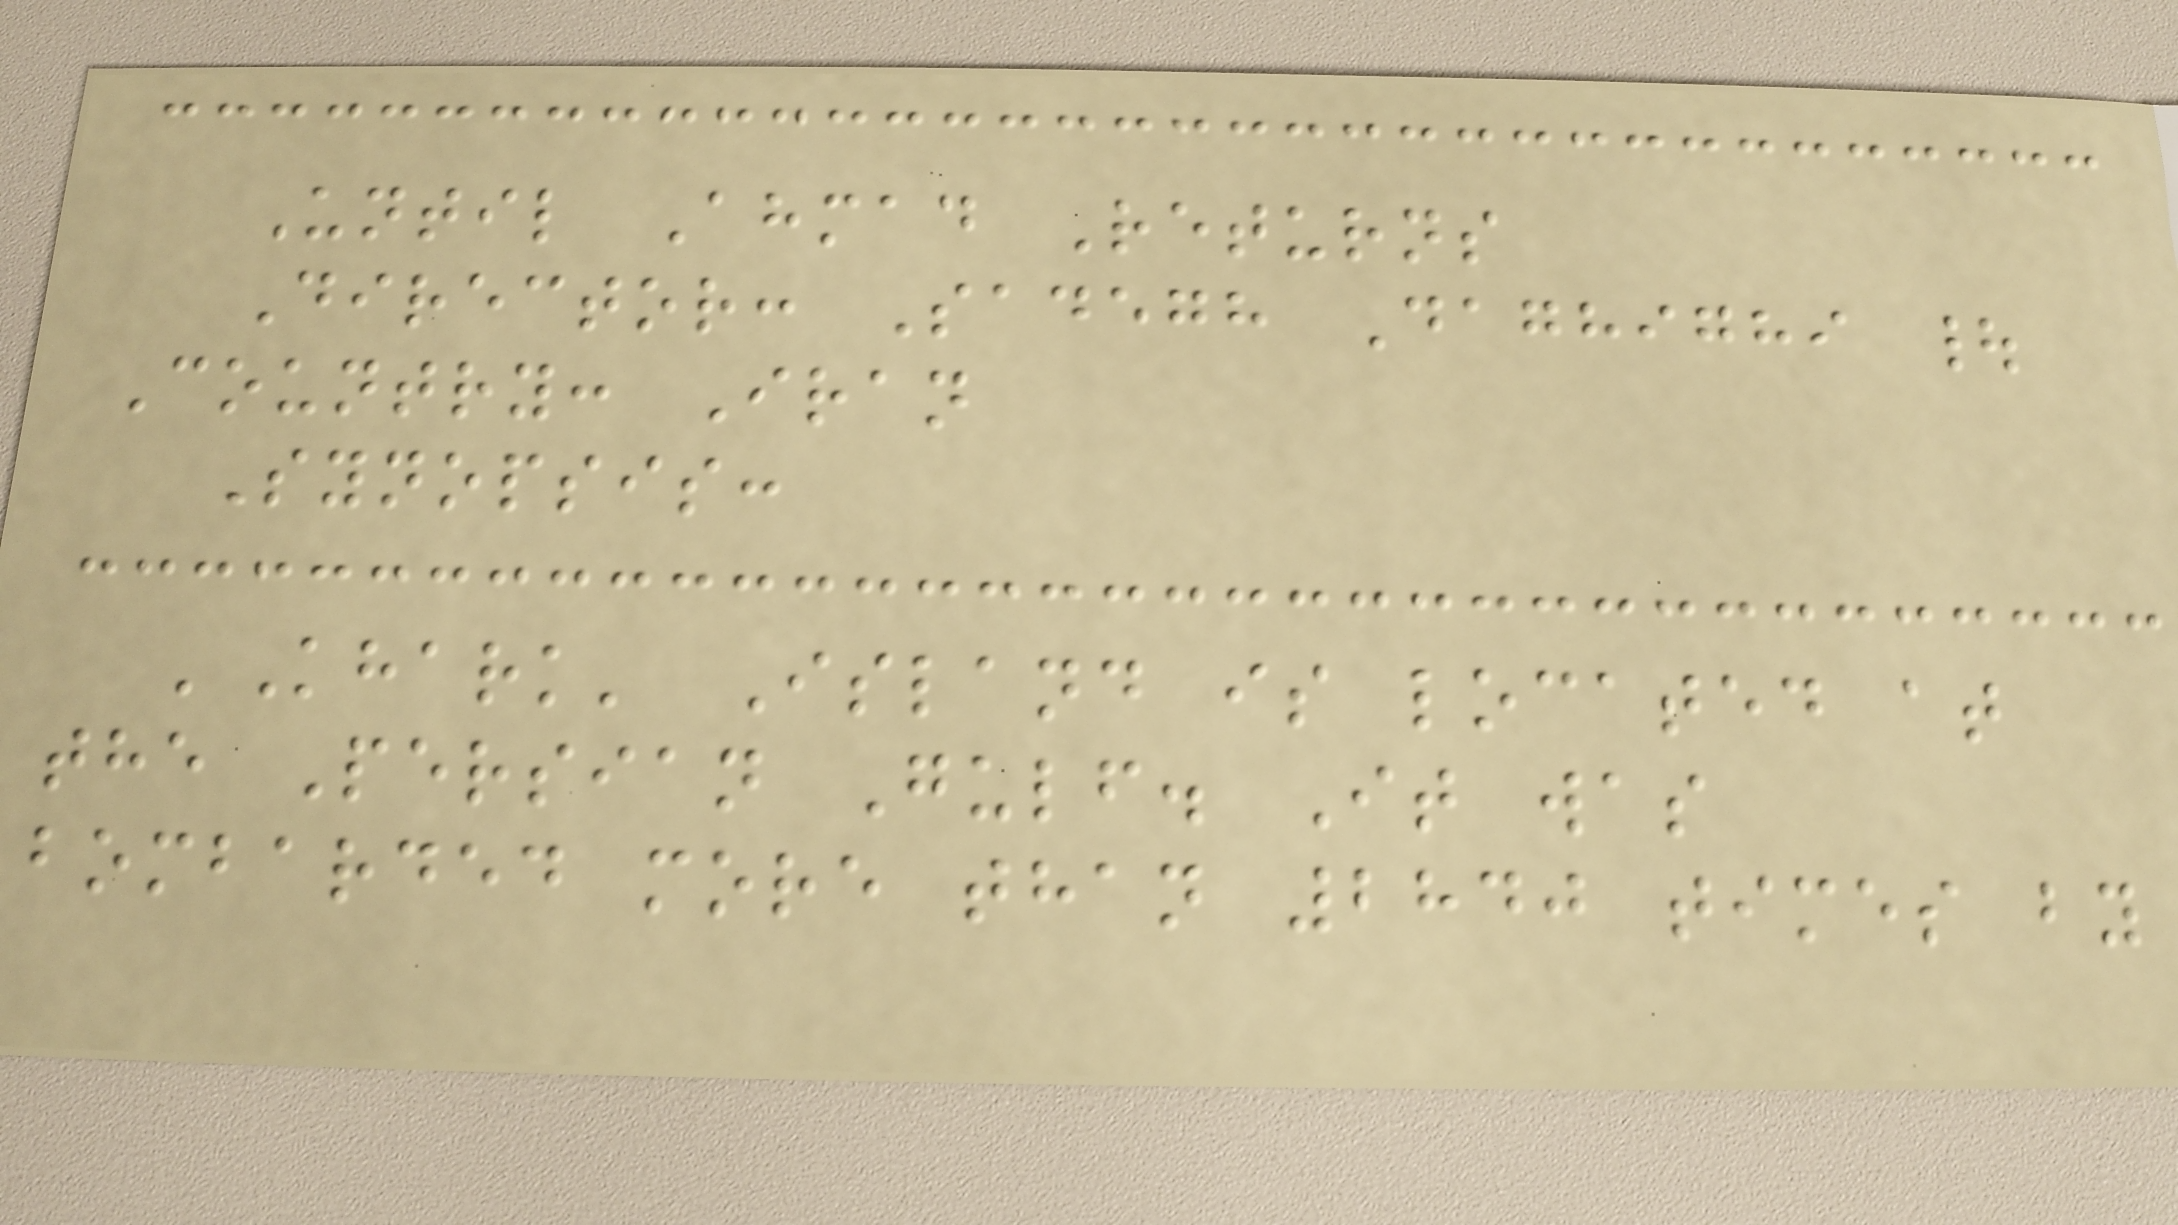Until Ahmad Returns
Director: Sadegh Daghighi |
Country: Iran
Synopsis:
'Khark' Island is located at
the Persian Gulf. It was
bombarded more than 2840 times by
